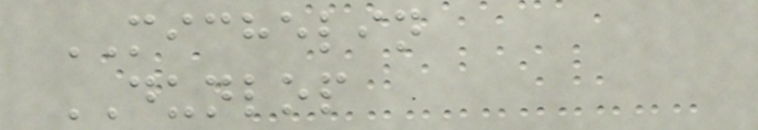MICHELIN
DUNLOP
